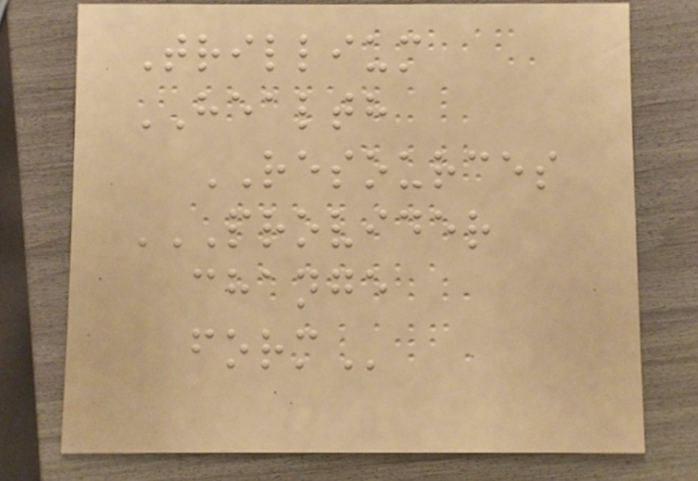Trillium
HEALTH
RESOURCES
PROVIDER
CHANGE
FORM
